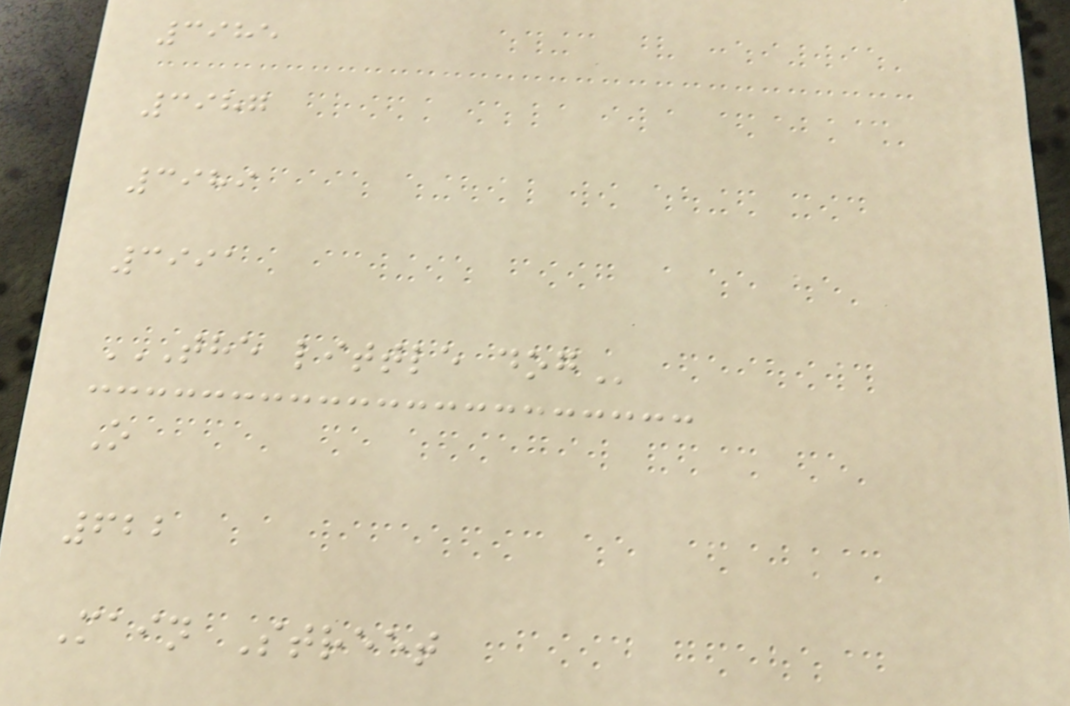3985
3987
3989
3991
THE LITTLE DOG
O
622
Main Street
